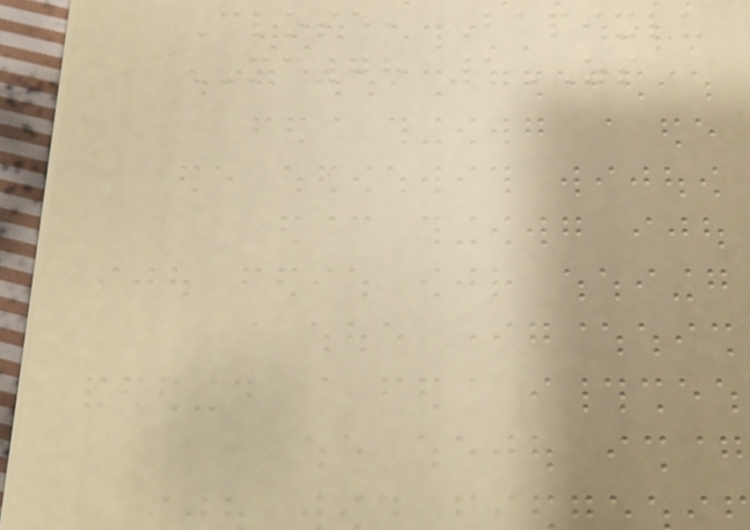Close, Bapixlu
MC78 1ZS
